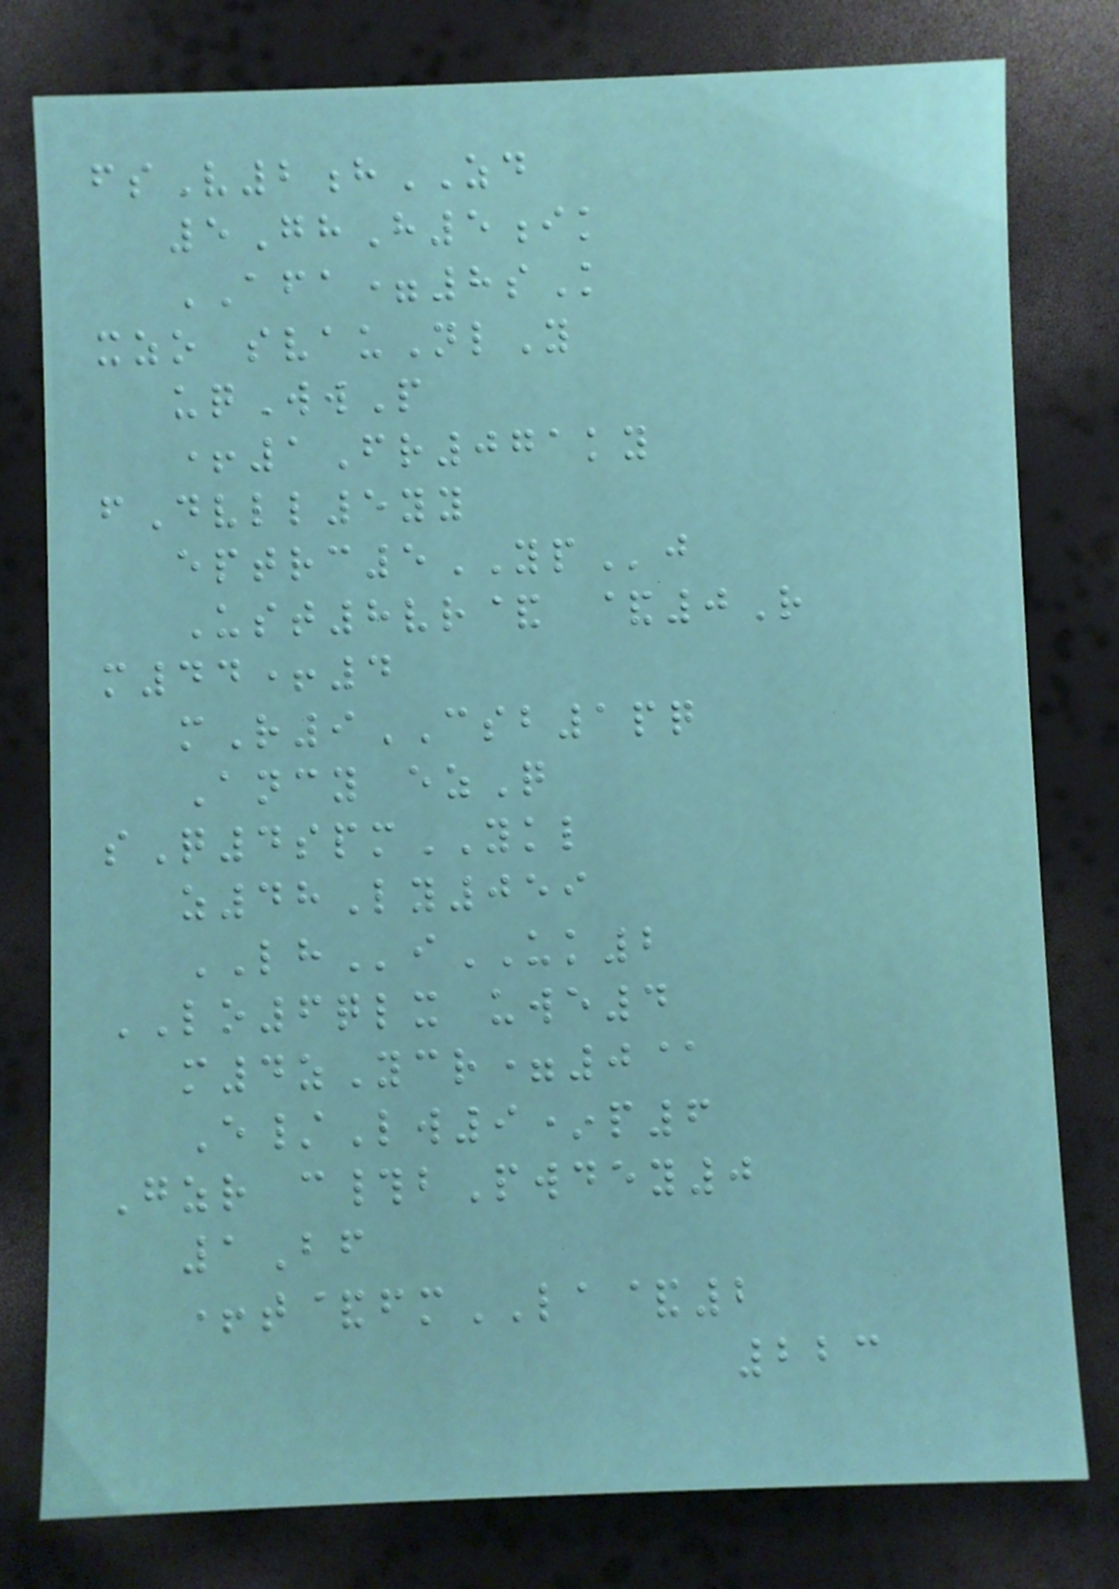fsV2hZD
5GhH5ik
AFA=8sK
xzo svauNlY
uqWwP
+1Fr071ky
fDvll5yy
eptrc5YPj
Ust8vr& &0R
m44+4
mR9CSB1pq
Ancy ezQ
sQ4spmYKL
z48Ly059
LHiUK2
LO6qlx uwe4
m4zYcr=0@
E/Lw9*p6
Gzr c#bPwdey0
1Bf
+t&fmLA&2
223
